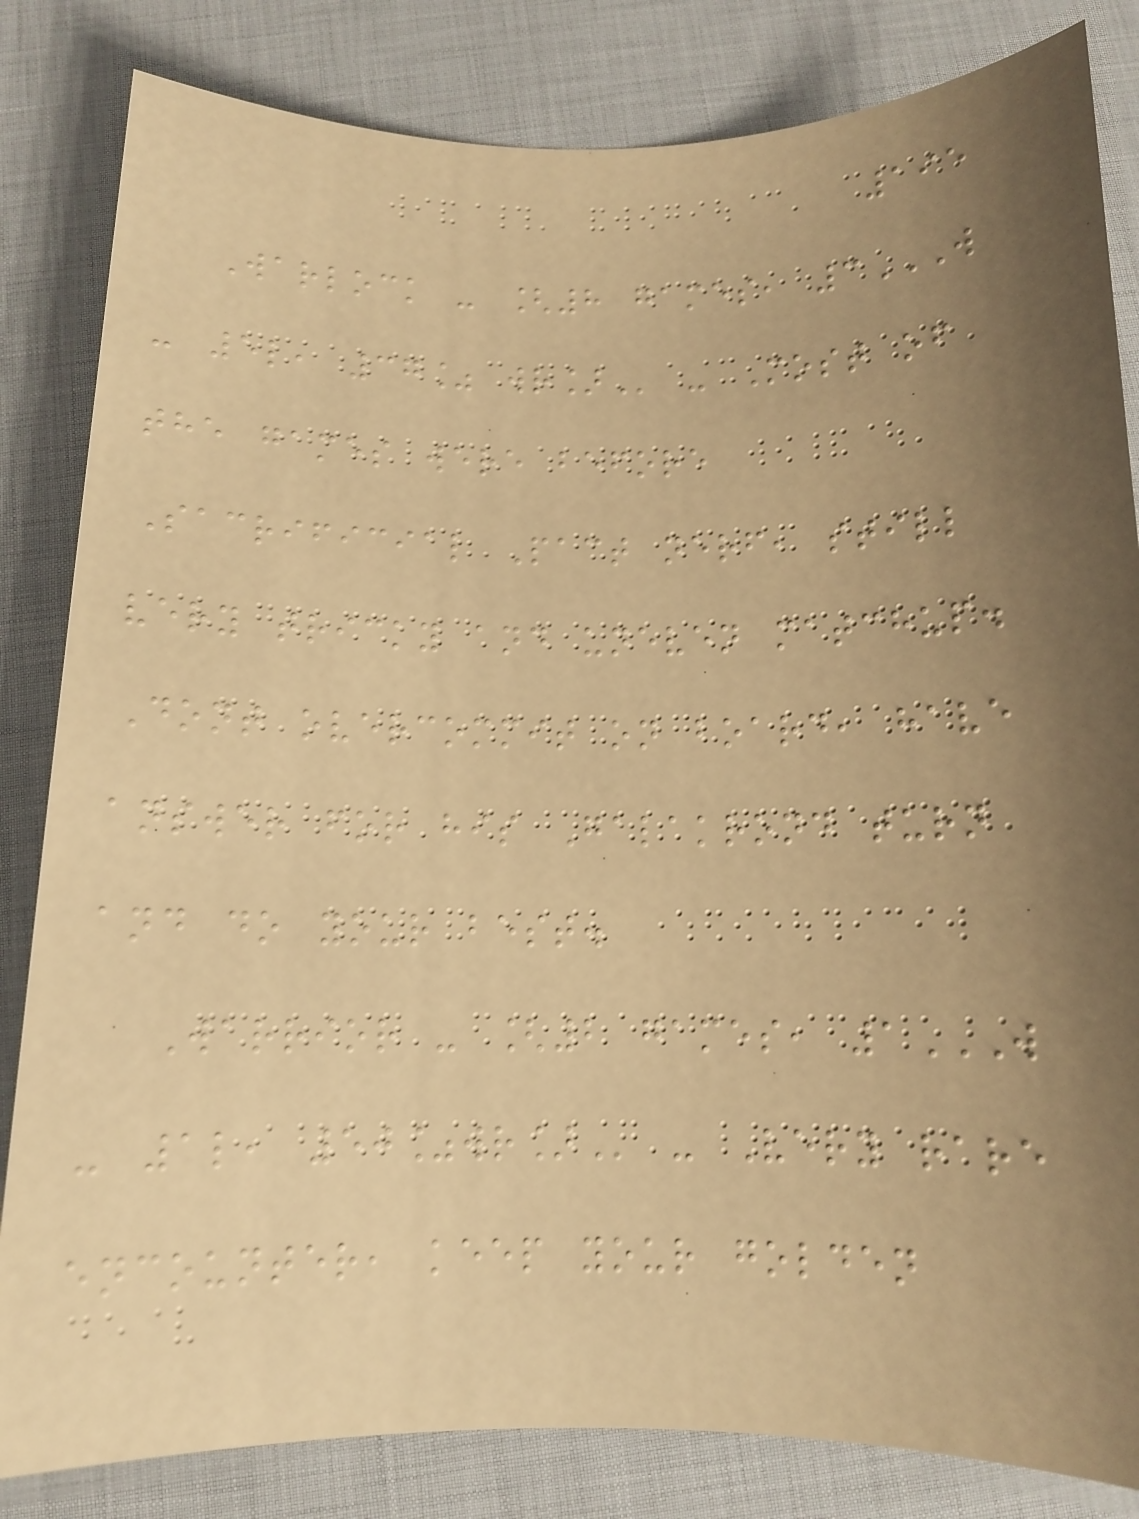195
Warlock - [8 games, 3W
- 5L, 37% WR] - Most of
the games were before
Sacrificial Pact nerf, still
very tricky and uneven matchup.
Dont overcommit on board, have
answer for his Galakrond turn
and do your best.
Warrior - [2 games, 1W
- 1L, 50%WR] - Very rare
encounter, keep your golden
